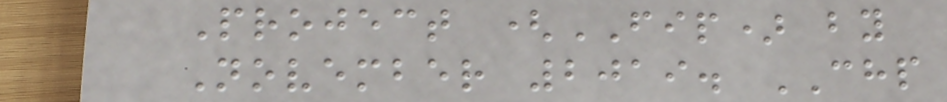Project (FIP) by
November 2019. CHP
